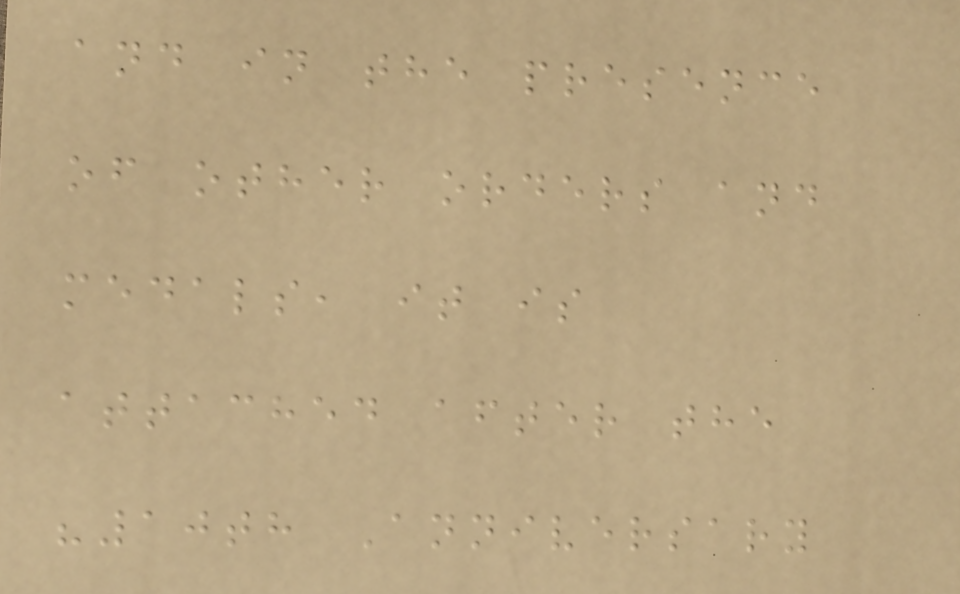and in the presence
of other orders and
medals, it is
attached after the
"10th Anniversary
